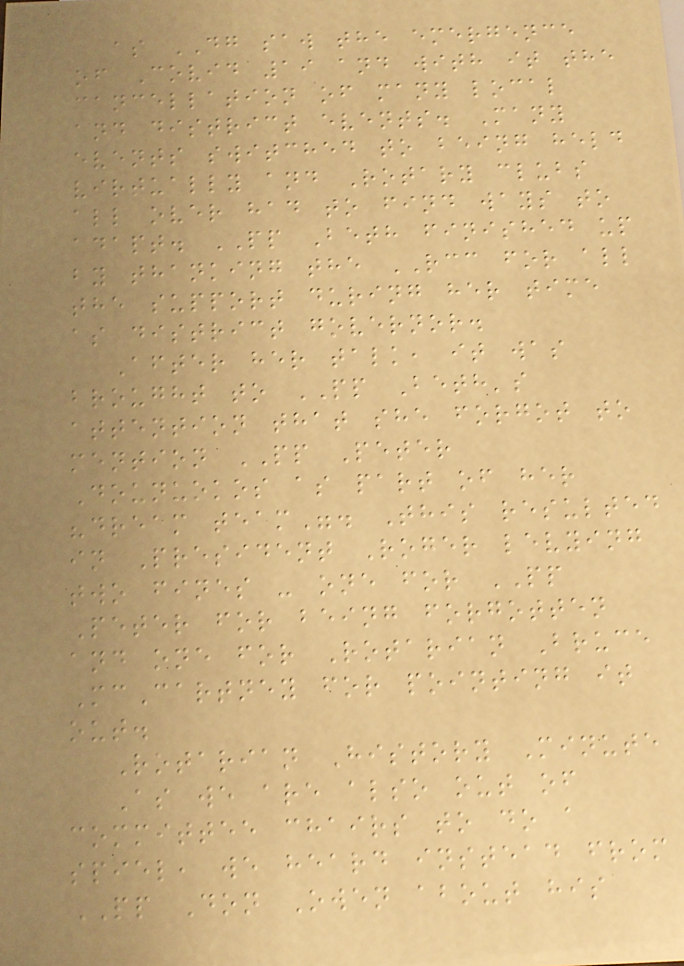as DG saw the emergence
of Covid 19 and with it the
cancellation of many local
and district events. Many
events switched to being held
virtually and Rotary clubs
all over had to find ways to
adapt. PP Beth finished up
by thanking the RCC for all
the support during her time
as district governor.
After her talk, it was
brought to PP Beth's
attention that she forgot to
mention PP Peter
Dounuokos as part of her
"dream team". This resulted
in President Roger levying
two fines - one for PP
Peter for being forgotten
and one for Rotarian Bruce
McCartney for pointing it
out.
Rotarian History Minute
As we are also out of
committee chairs to do a
spiel, we heard instead from
PP Don Owen about his
